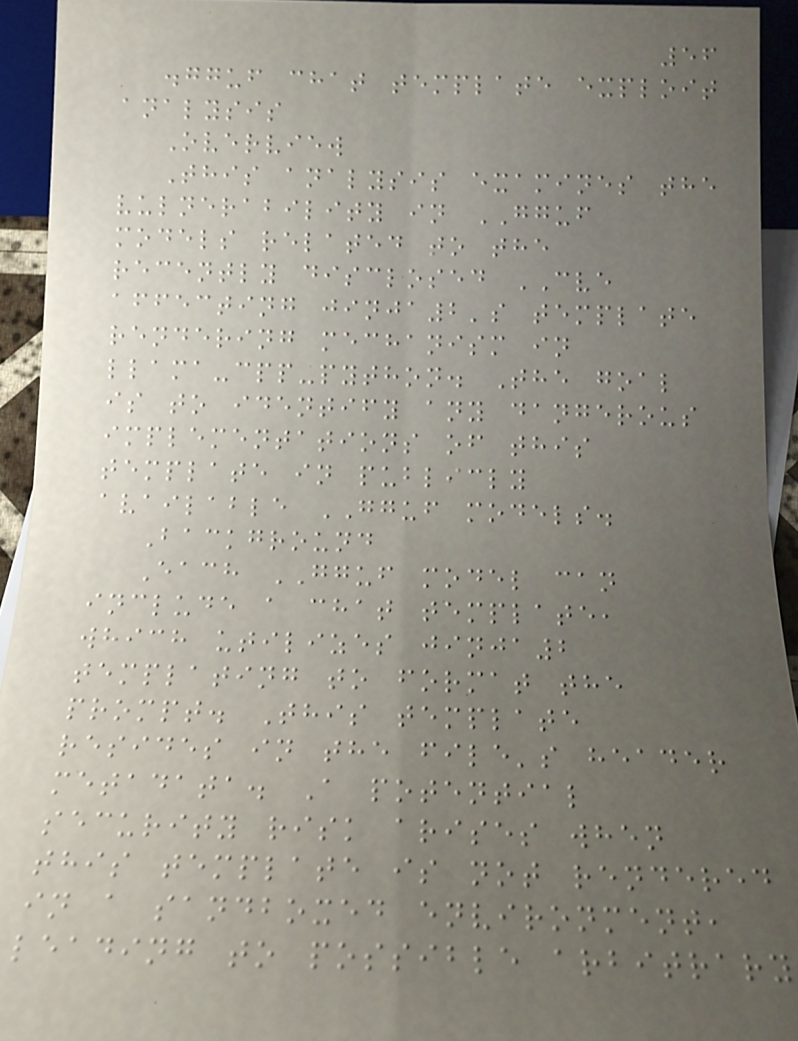56
.gguf chat template exploit
analysis
Overview
This analysis examines the
vulnerability in GGUF
models related to the
recently disclosed CVE
affecting jinja2's template
rendering mechanism in
llama-cpp-python. The goal
is to identify any dangerous
implementations of this
template in publicly
available GGUF models.
Background
Each GGUF model can
include a chat template,
which utilizes jinja2
templating to format the
prompt. This template
resides in the file's header
metadata. A potential
security risk arises when
this template is not rendered
in a sandboxed environment,
leading to possible arbitrary
